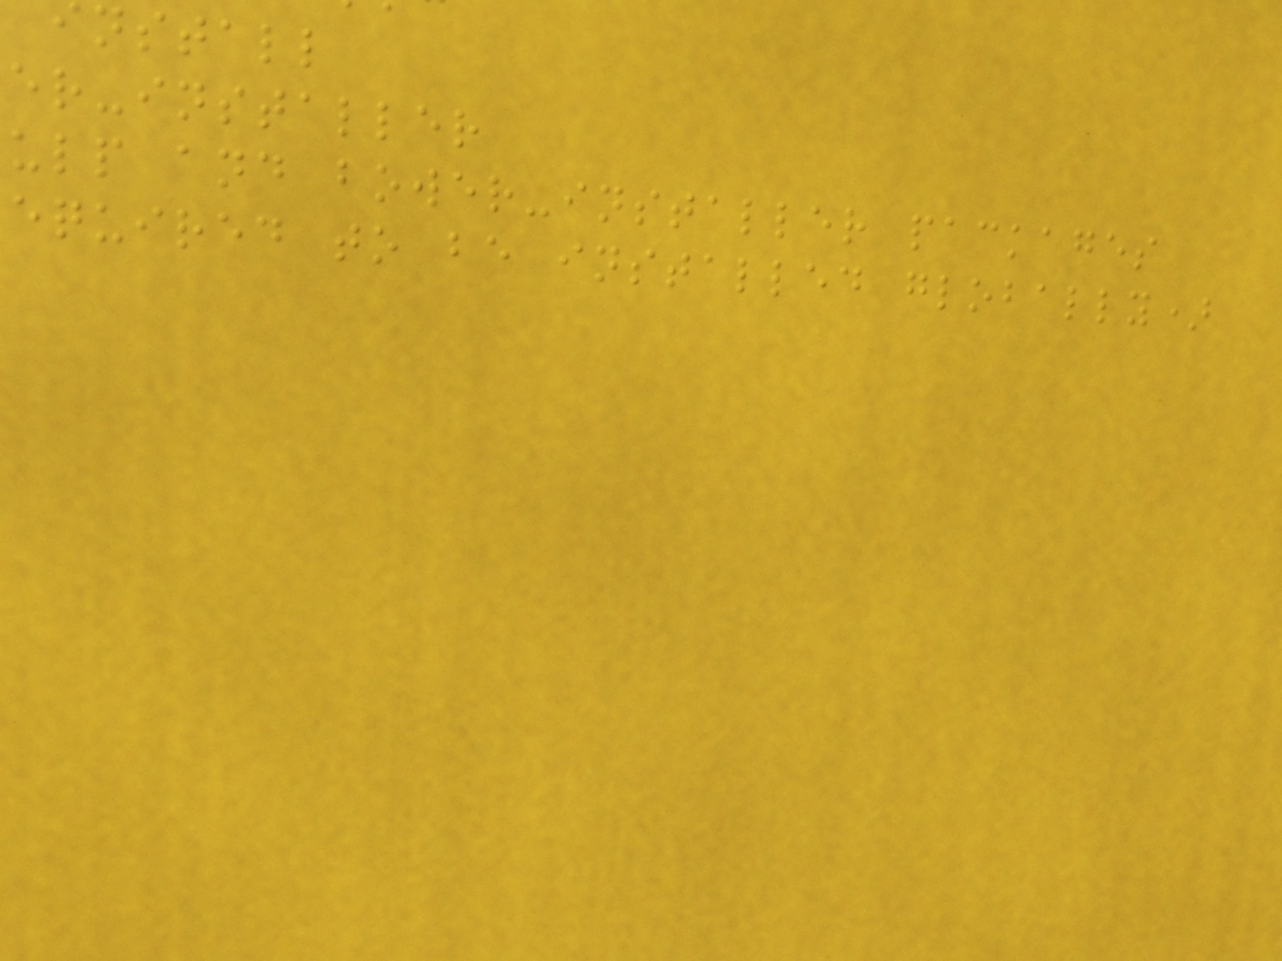nstall
er-installer
ulp and bower-installer packages
equired to be installed globally)
